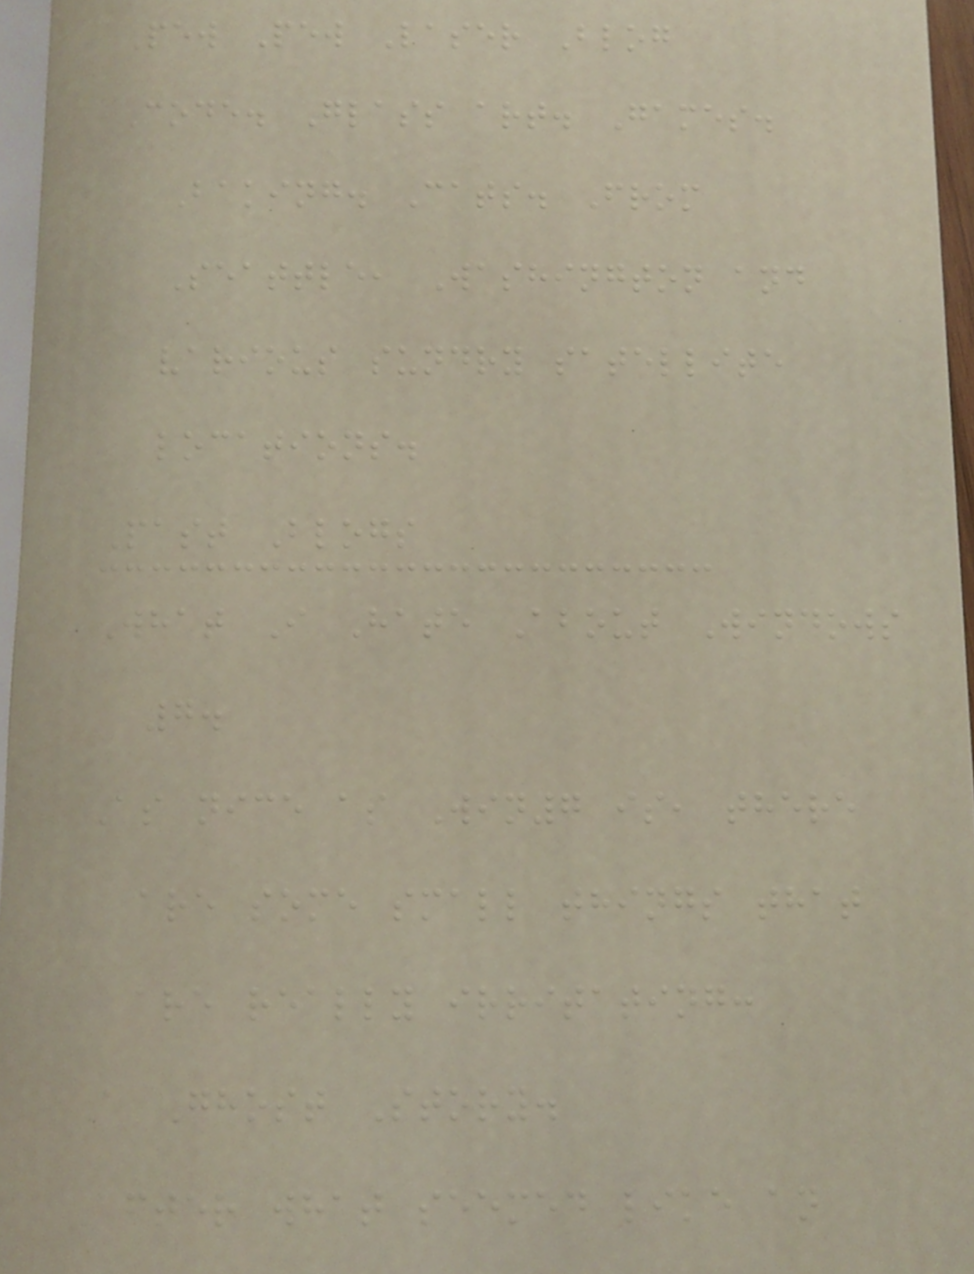Pew Pew Laser Blog
Code. Glass art. Games.
Baking. Cats. From
Seattle, Washington and
various sundry satellite
locations.
Past Blogs
What I Hate About Windows
7.
As nice as Win7 is, there
are some small things that
are really irritating:
A Ghost Story.
After what seemed like an
